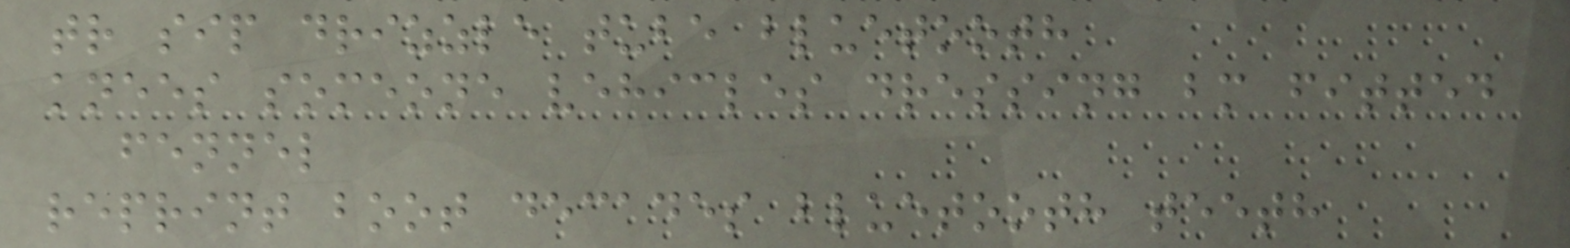tr sip drizzle tube bluetooth
knees someone vehicles dressing bm fitted
fennel
reprint boot decades bluetooth teeth
